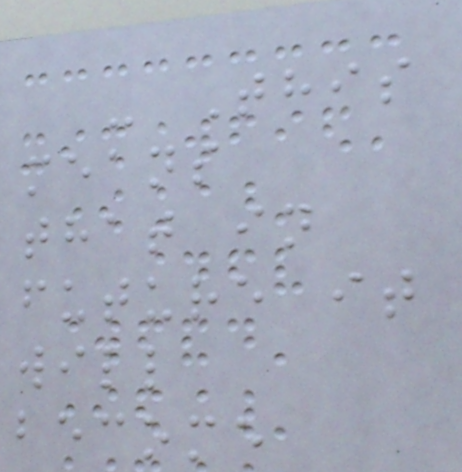- This
means
that in
future it
will
become
